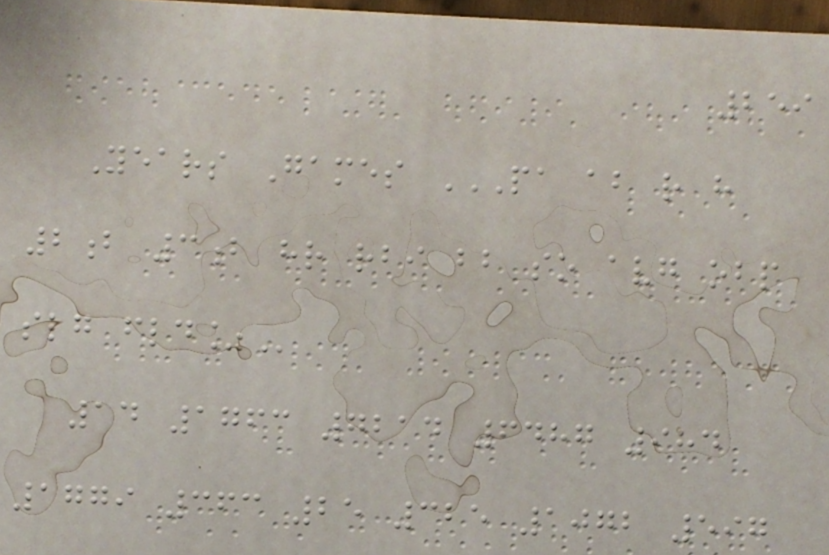259
Years Games PA AB R H
2B 3B HR RBI BB SO AVG OBP
SLG FLD%
14 1763 7214 6487 984
1779 363 25 325 1072 597
